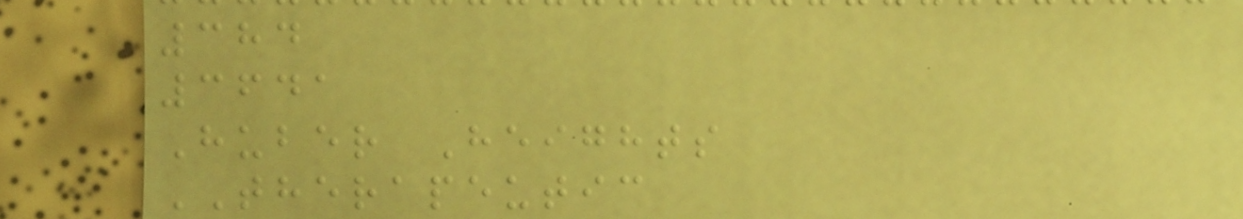384
3641
Huber Heights
THERAPEUTIC
